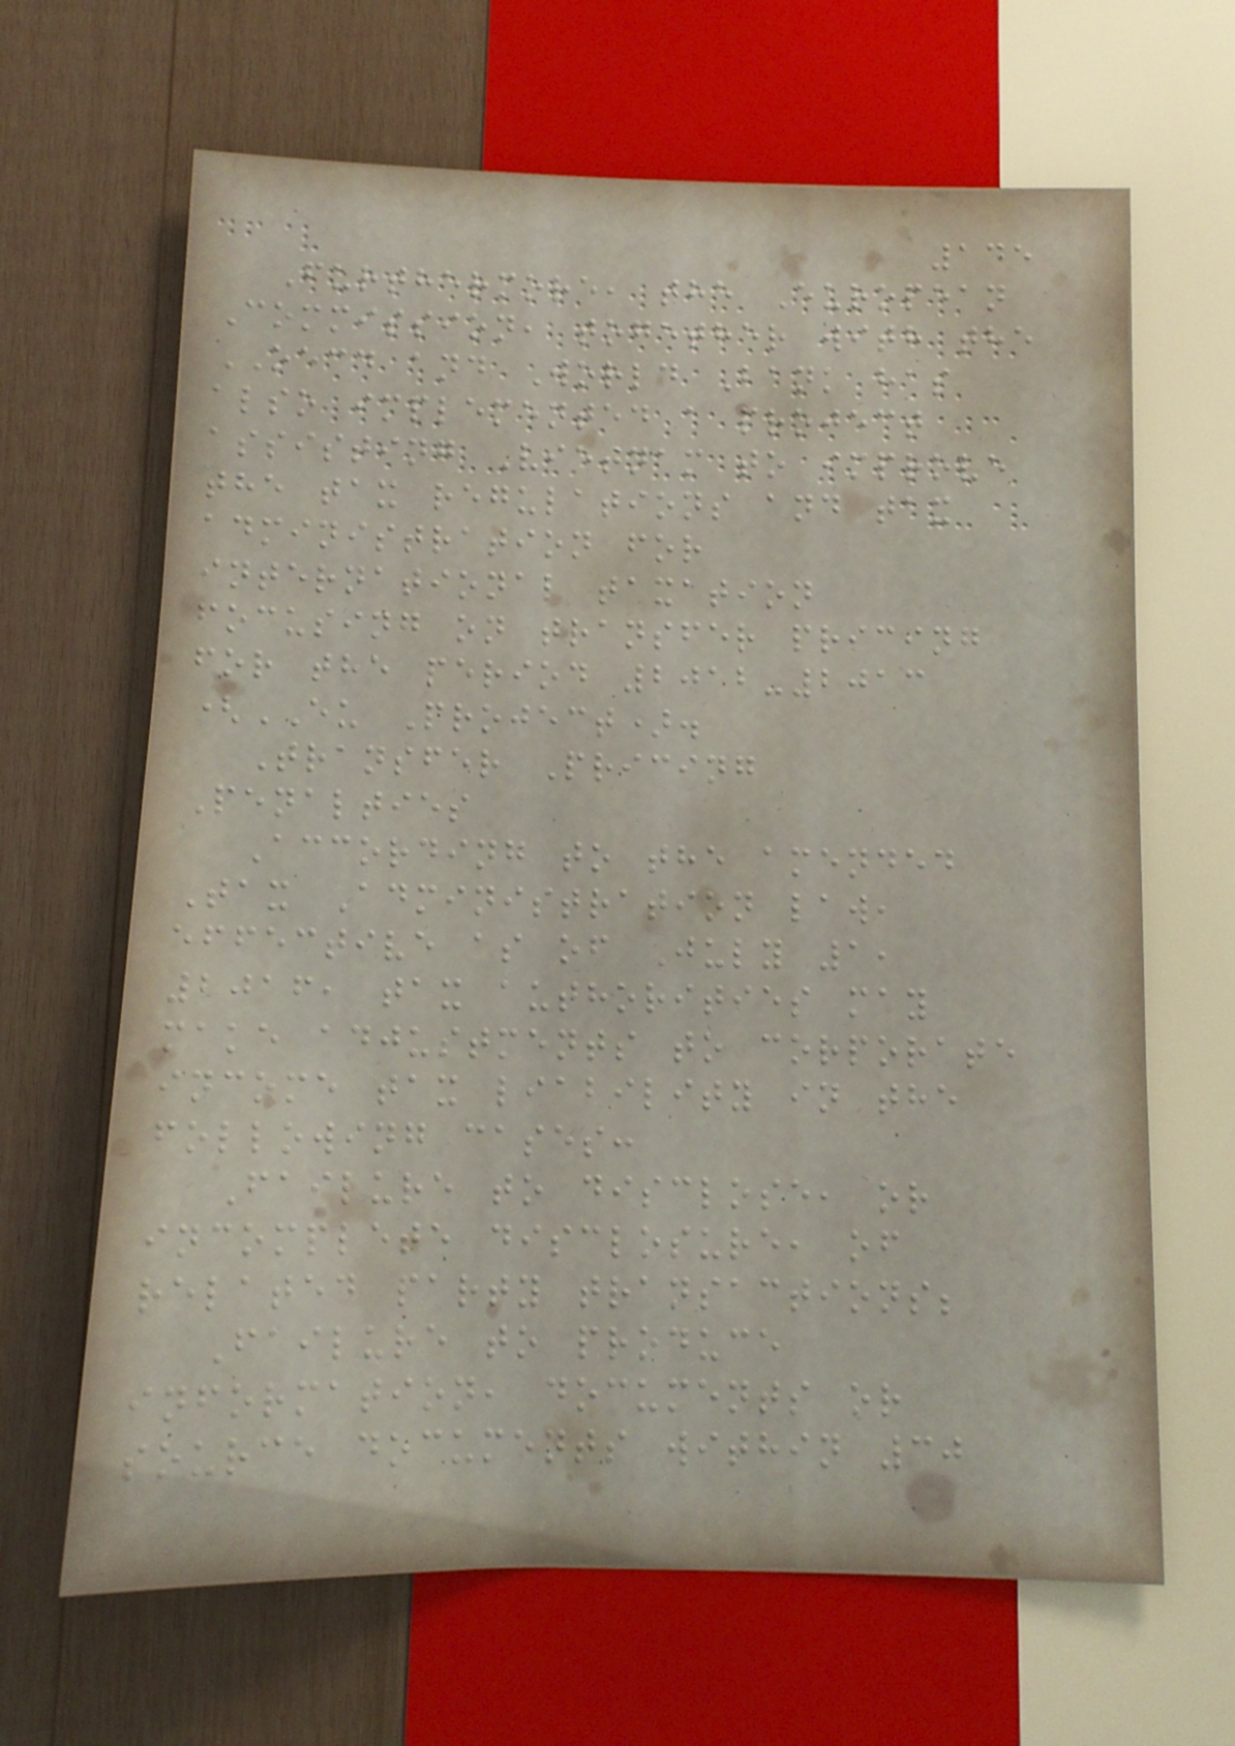145
Furthermore, the European
Commission, together with the
OECD and World Bank has
also implemented a project
assisting Vietnam to improve
the tax regulations and tax
administration for
international taxation
focusing on transfer pricing
for the period 2012-2013
(EU Project).
Transfer Pricing
Penalties
According to the amended
Tax Administration law,
effective as of July 1,
2016, tax authorities may
make adjustments to corporate
income tax liability in the
following cases:
Failure to disclose, or
incomplete disclosure, of
related party transactions;
Failure to produce
information, documents or
source documents within 30
